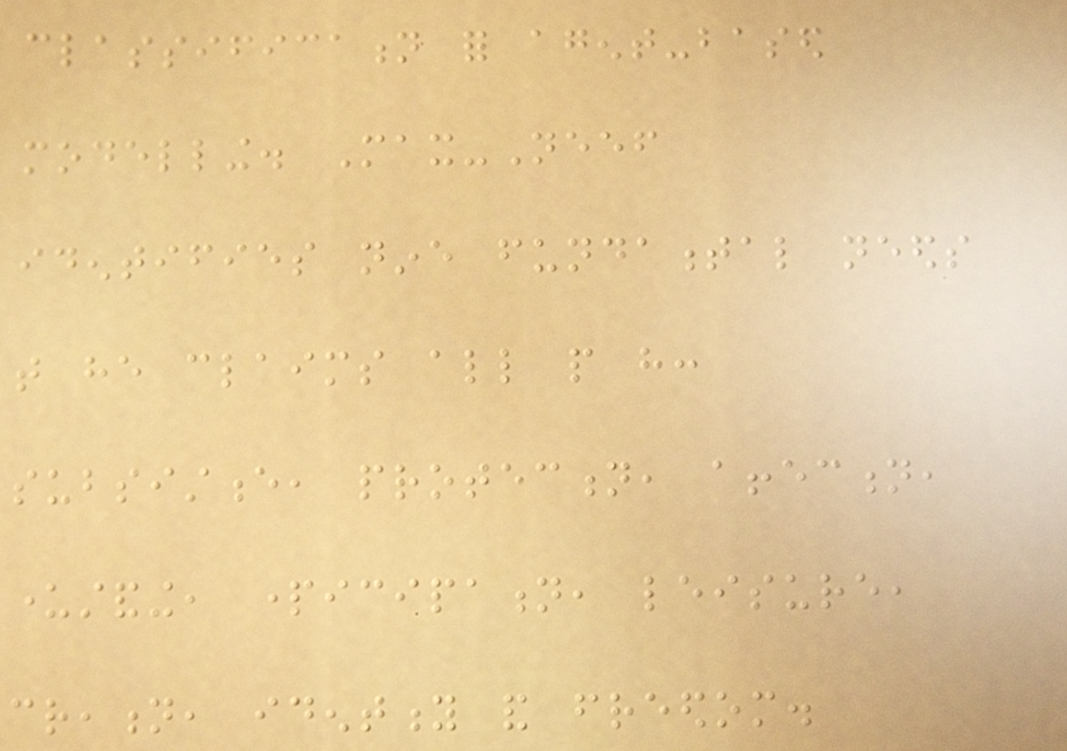classification for agent-based
modelling. Max-Neef
identifies nine fundamental needs
that he claims all people have:
subsistence, protection, affection,
understanding, participation, leisure,
creation, identity and freedom.
